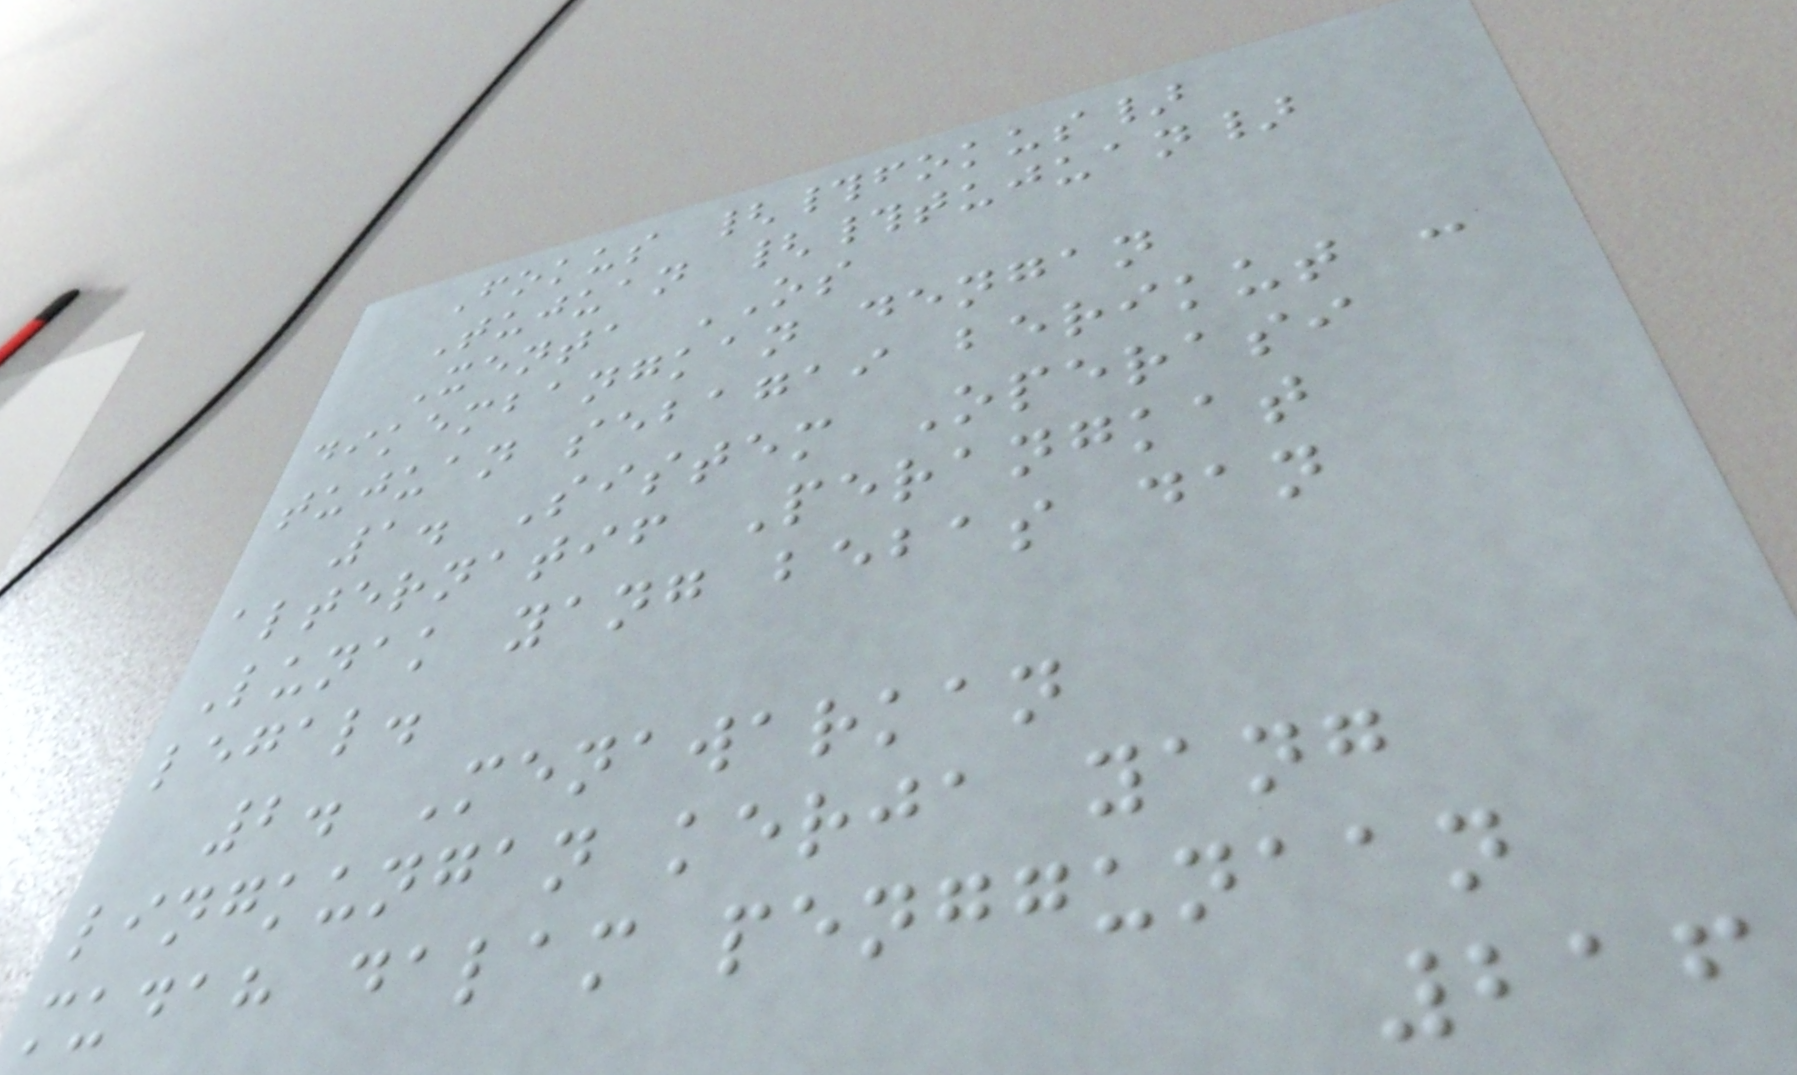Fokus {#fokus}
Tujuan {#tujuan}
Xenta OS
dikembangkan dengan
tujuan sebagai berikut :
1. Sistem Operasi
alternatif Perangkat
Lunak yang bebas dan
legal.
2. Menawarkan
lingkungan kerja yang
mudah dalam penggunaan
216
